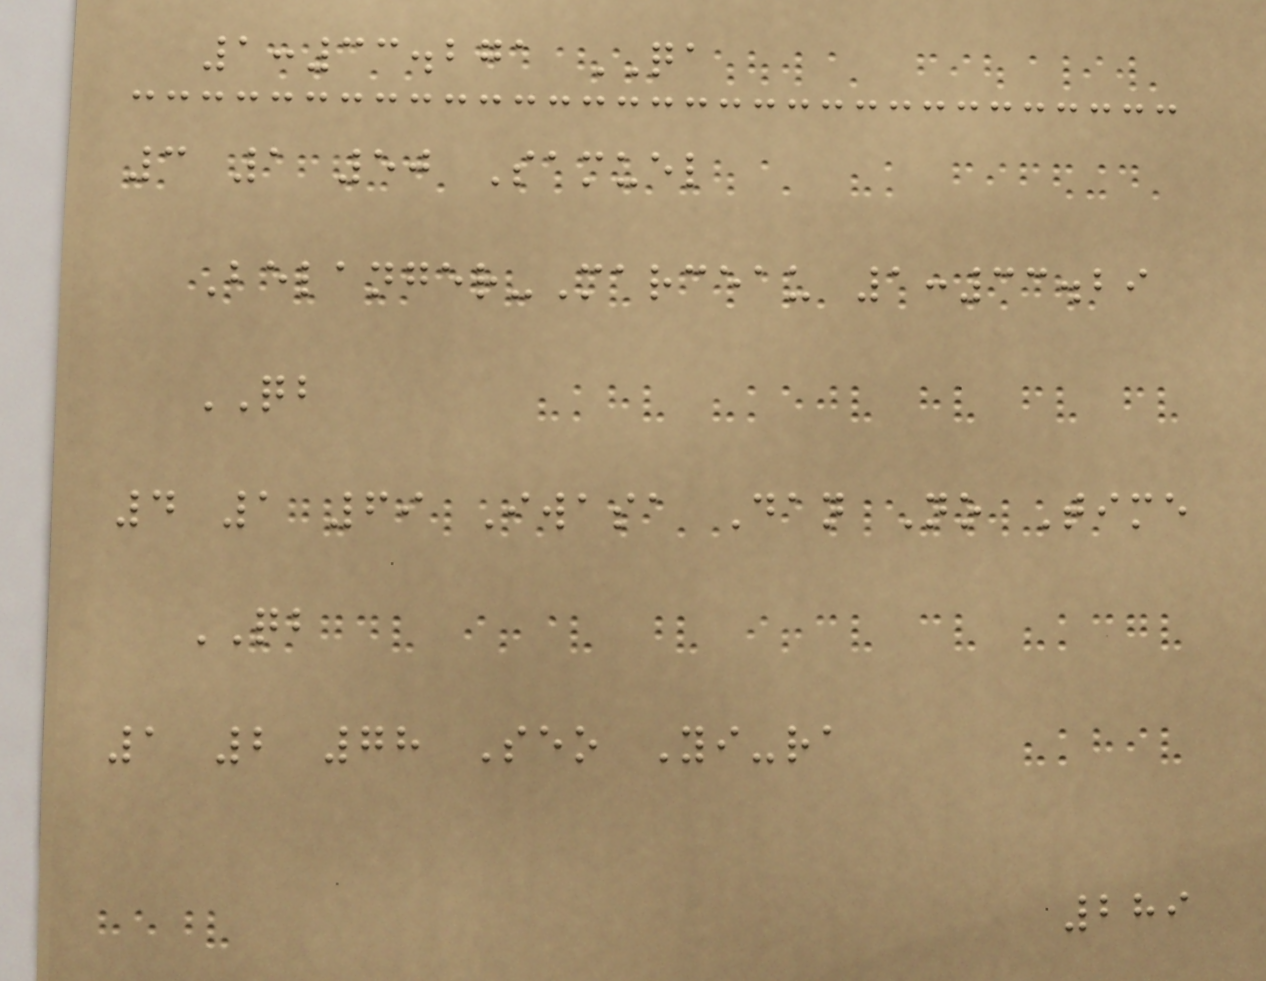1:33.271 QA
3 1 50 Samuel
Belanger-Marceau 1:33.29
QB
4 1 69 Iwasa Dan No Time
QB
1 2 78 Seo Yi-ra
289
